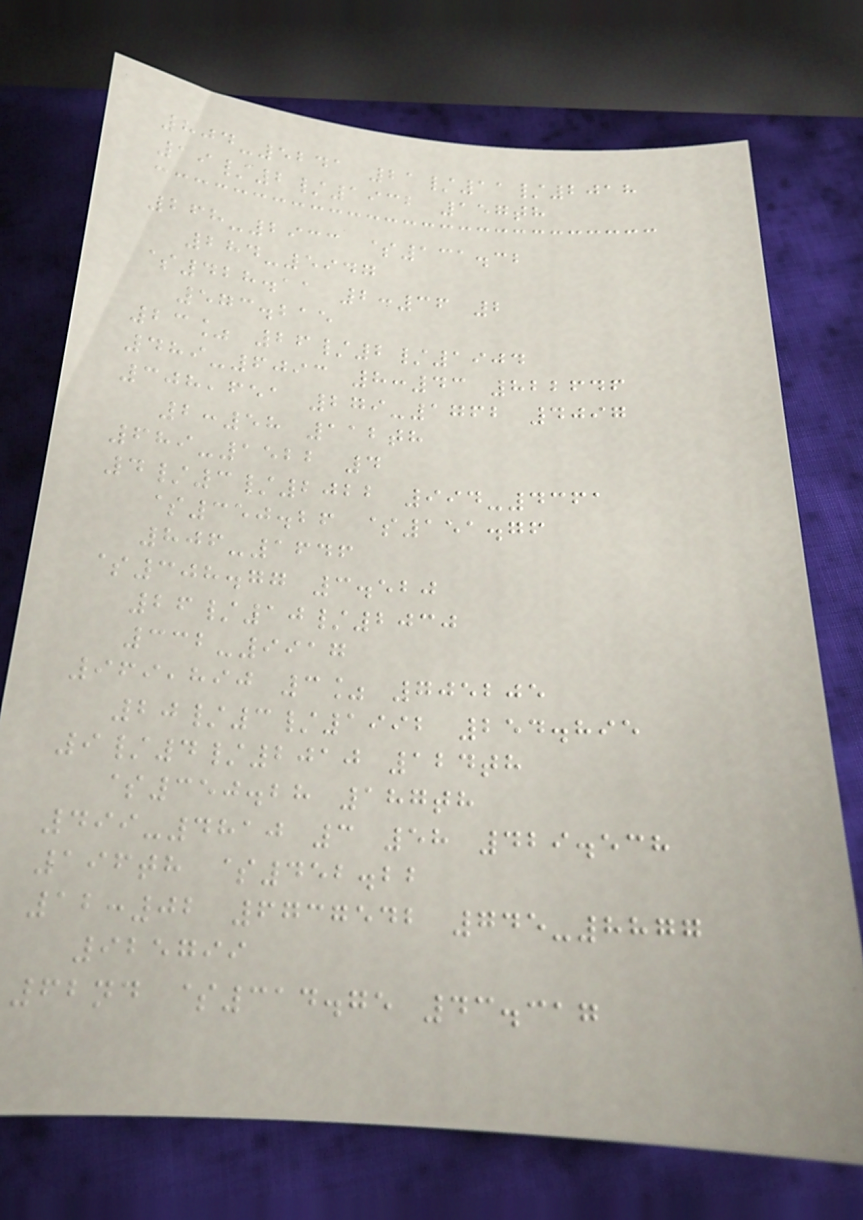804-5241 21/11/2018
19/2/1932 157th
268-2933 $131.32
284-5947
$428.11 2:36 2
573.215
23% 26/2/1904
489-6093 8:43 822646
308,651 279-1762 4097
2:58 112th
689-1522 4
4/3/2022 994-4361
$350.26 $151.76
806-1646
$308.77 3.520
26/10/2030
332-9917
969,890 3% 705205
20/3/1992 254.895
9/4/2010 124th
$350.28 187th
499-4810 3 58 429.538
196th $452.22
12:02 6737542 745-8877
925799
62nd $314.75 43.317
